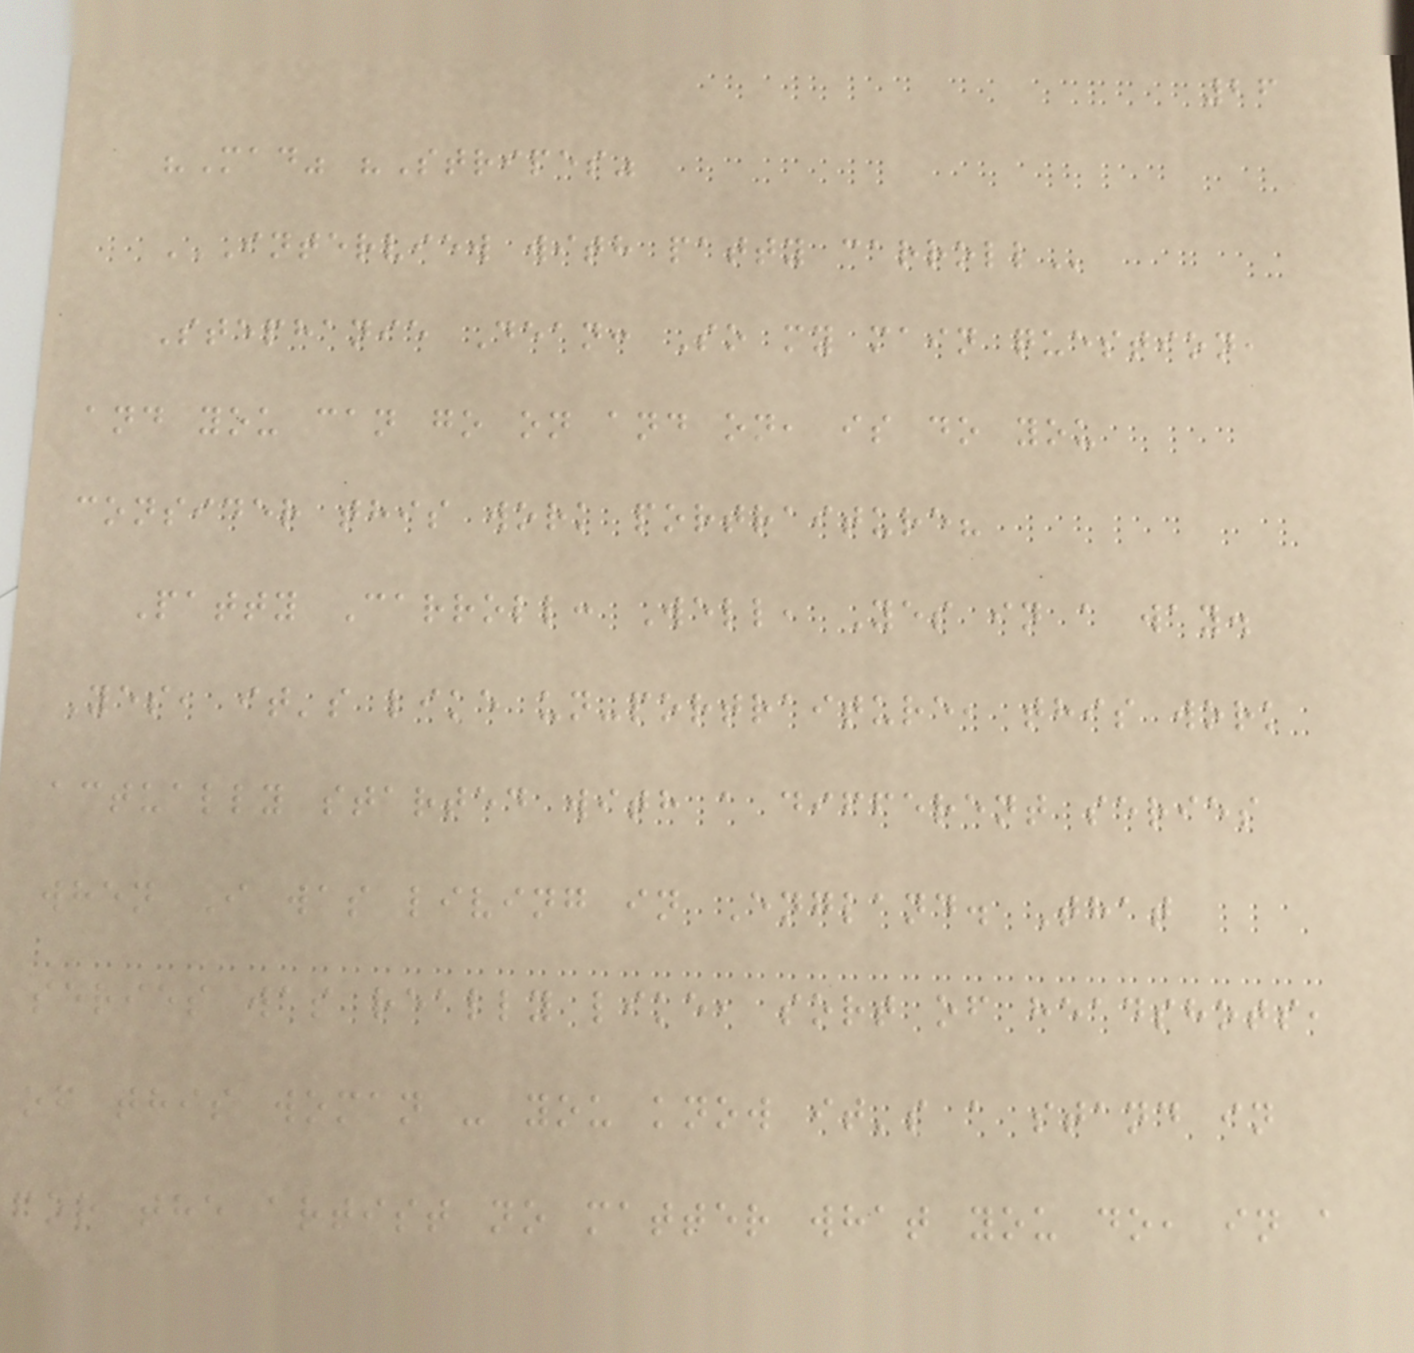26
"Mad" "Stripes"
INTERVIEW WITH PATTY CARROLL
Stephanie Dean: So my main question,
and you can go on and on, is do you
consider this work portraiture?
Patty Carroll: Well, Yes in a way.
Yes, it's like un-portraiture, this work
actually started with a different series
when I was living in England. That
series was really like, sort of headshots,
of this woman - you know it's a stand in
for the artist no matter what you do, in a
